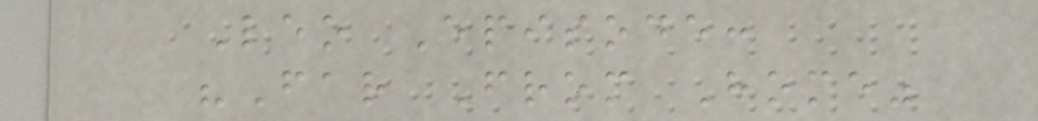Leo Episode:
"Far From Home"
